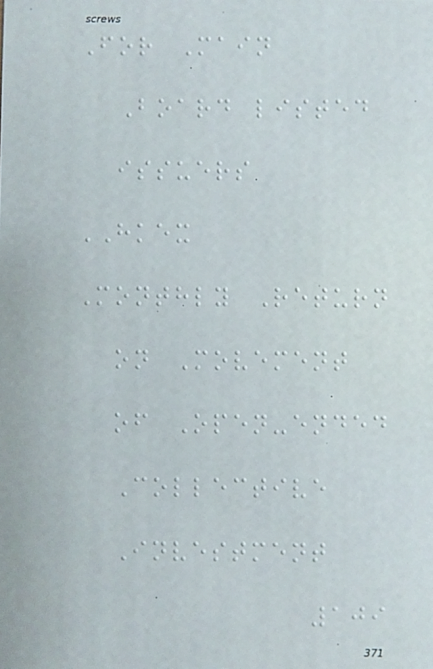For Main
Board listed
issuers
HKEX
Monthly Return
on Movement
of Open-ended
Collective
Investment
109
